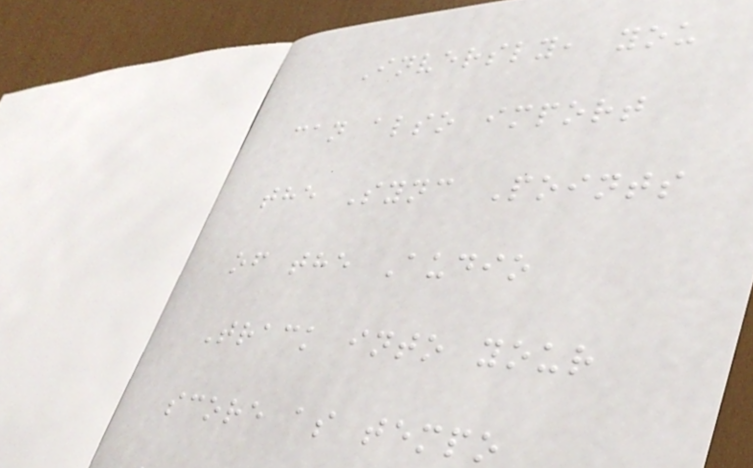Inversly, you
can also import
the Sync Points
of the Audio
Track into your
score as tempo
